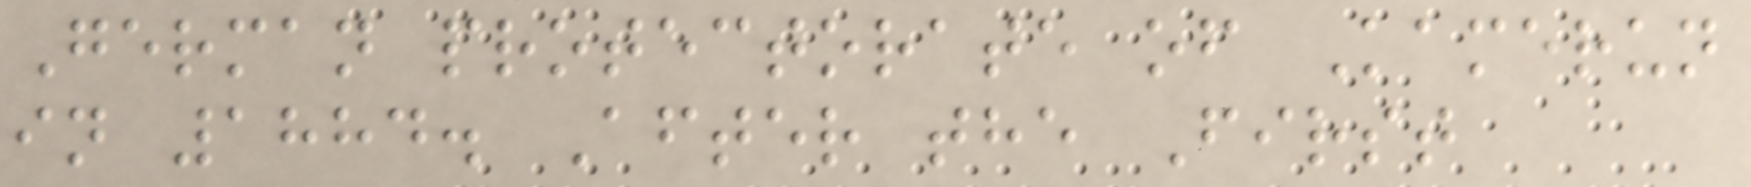German protectorate of Kamerun
in 1884. After the First
